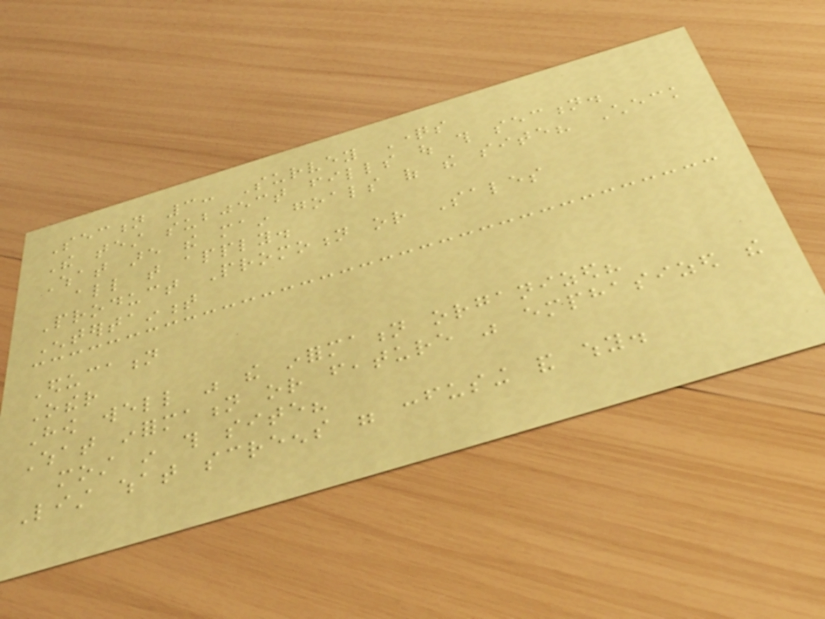Section 3: Survey Questions
The test subject fills out this section.
What are the main goals of the site? Check
all that apply.
Product Promotion or Sales
Entertainment
Education
Other
How well was the information organized?
What information or feature was emphasized the
most in this site?
List what screens were confusing and why.
